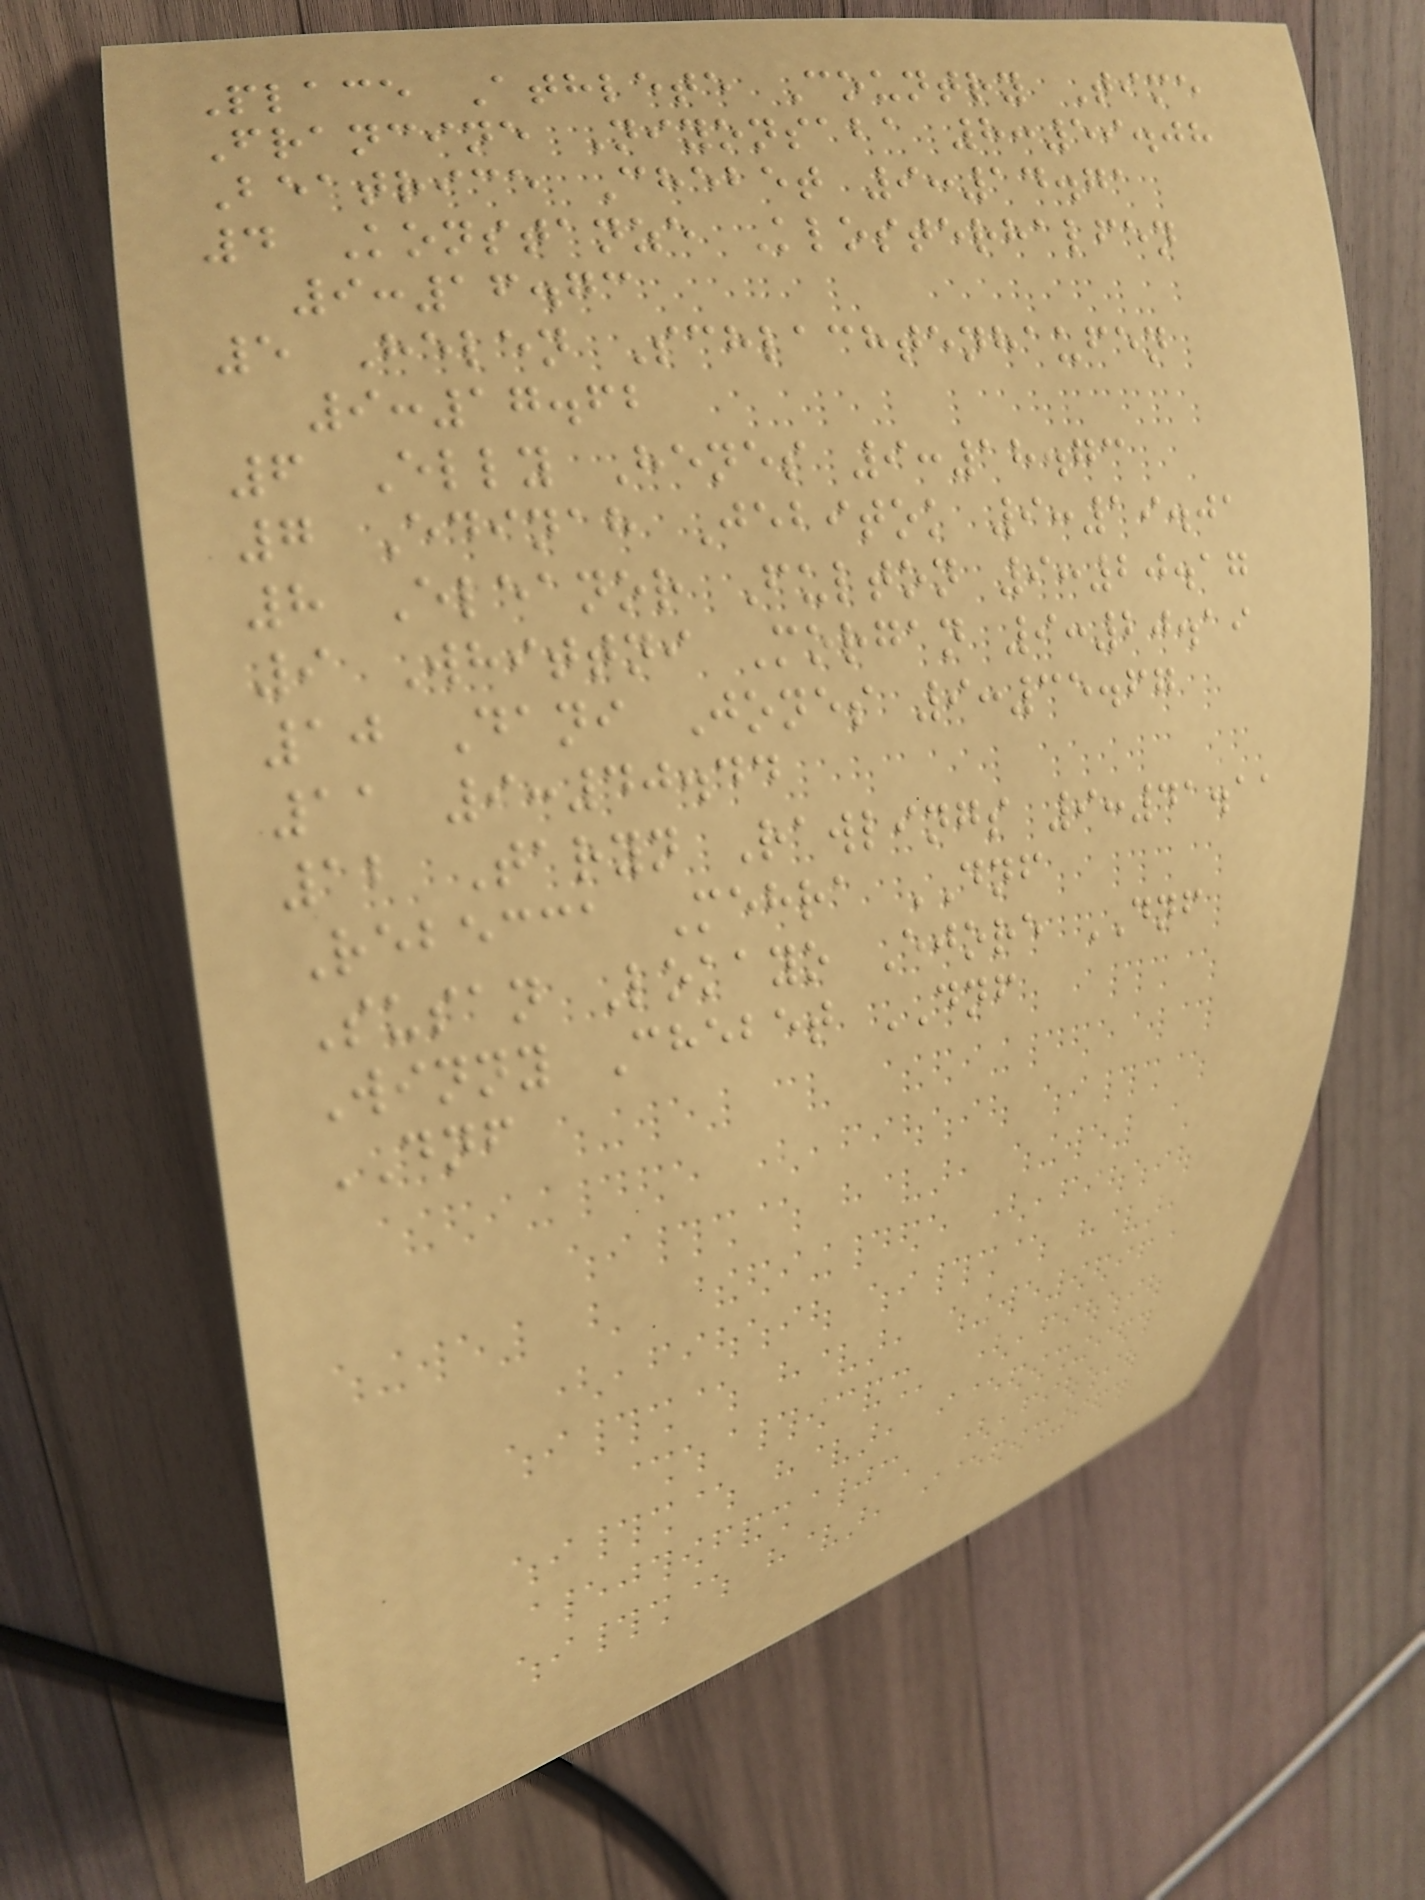Place Athlete Country Time
Francine Niyonsaba 8:59.08
Beatrice Chebet 9:14.71
4 Konstanze Klosterhalfen
9:16.73
5 Helen Schlachtenhaufen
9:17.62
6 Elly Henes 9:18.73
7 Edinah Jebitok 9:19.01
8 Eleanor Fulton 9:20.17
9 Whittni Morgan 9:20.19
10 Dani Jones 9:35.67
11 9:40.44
12 Taryn Rawlings 9:41.11
Rebecca Mehra DNF
Susan Lokayo Ejore DNF
Winny Chebet DNF
DNF
